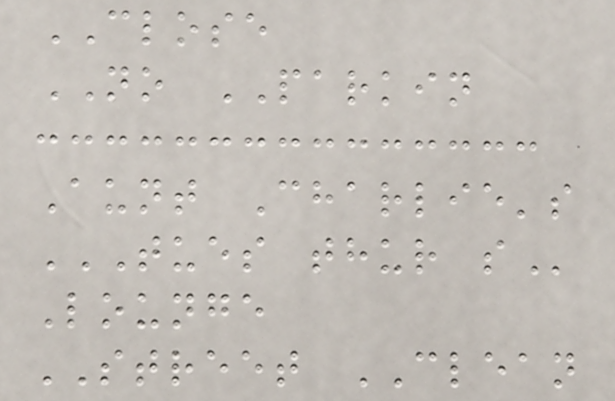CLOSE
NO PARKIN
Aunt Charlie's
TUES THUR S
Lounge
STREET CLEAN
